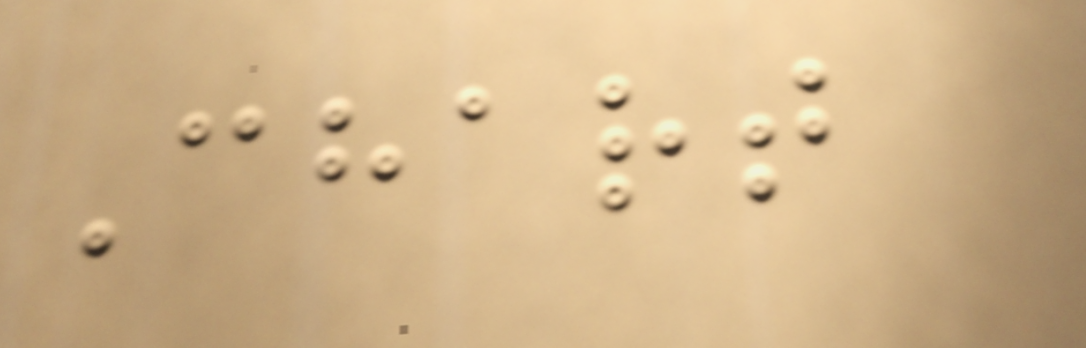Chart
